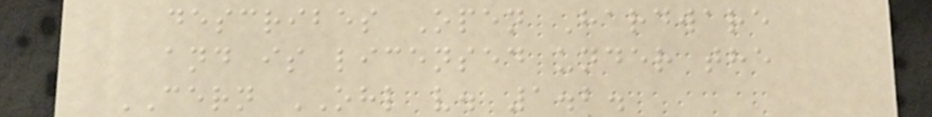describes Open Hardware
and is licensed under the
CERN OHL v. 1.2.
